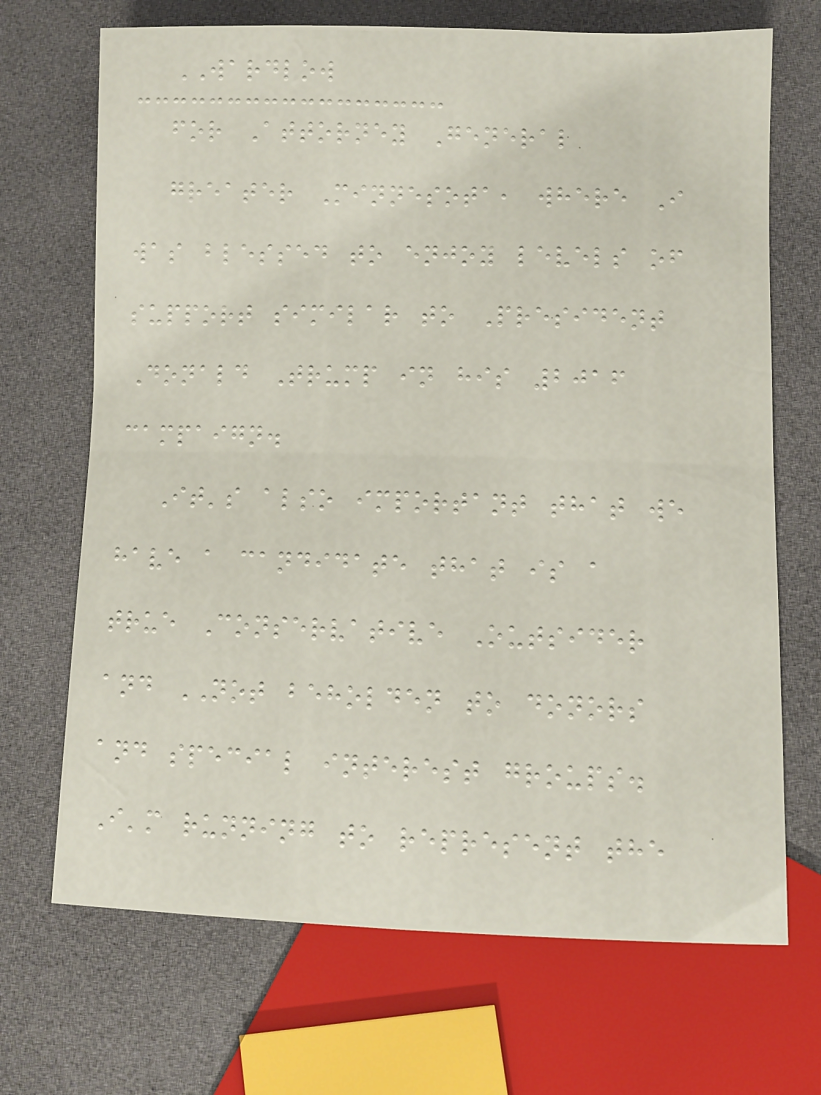WARDLOW
for Attorney General
greater Minnesota, where I
was blessed to enjoy levels of
support similar to President
Donald Trump in his 2016
campaign.
It's also important that we
have a candidate that is a
true Conservative Outsider
and NOT beholden to donors
and special interest groups.
I'm running to represent the
